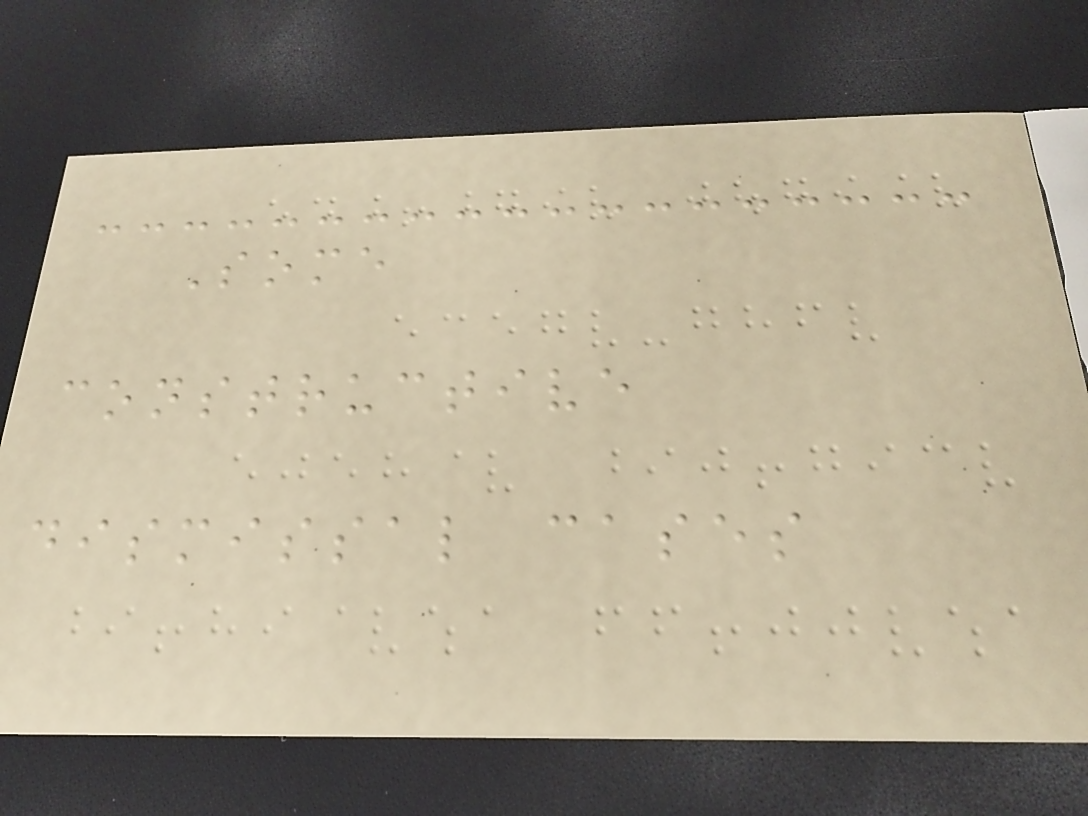Some
constructive
dismissal cases
